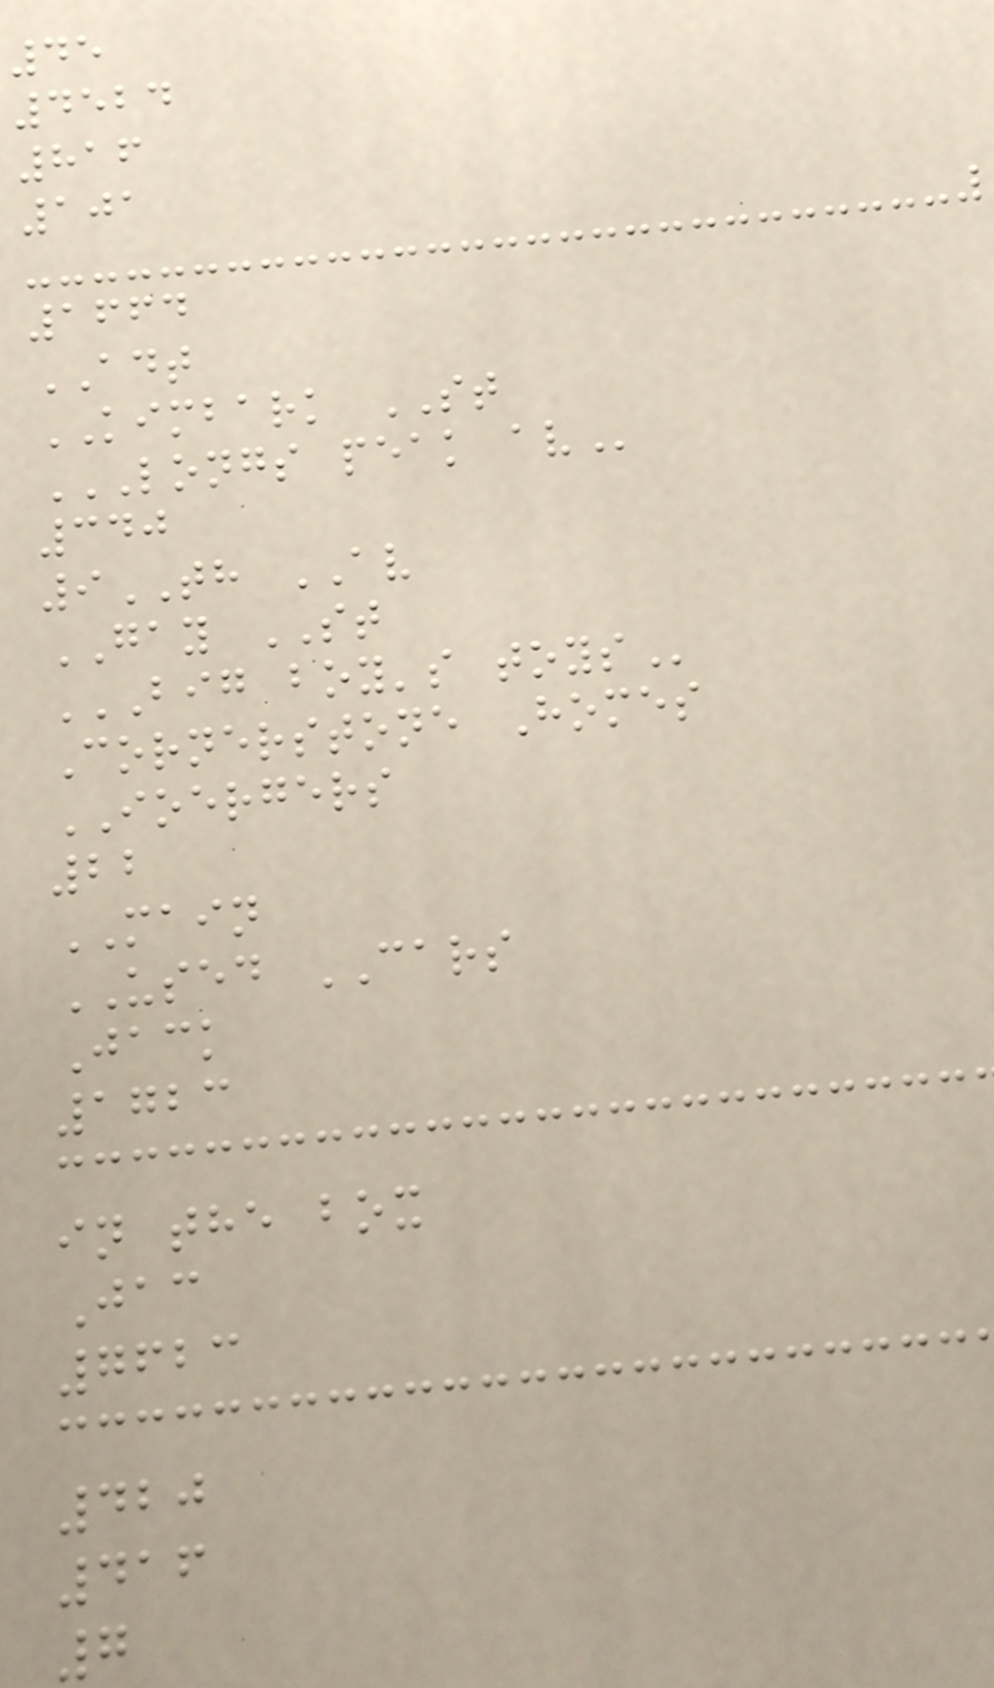45
4524
816
101
1664
ADT
KIMBARK ST
LONGS PEAK AV
340
9TH AV
GAY ST
BIG BOY'S TOYS
Cornerstone Homes
IOERGERS
22
MAIN
USED CARS
Jack
1723
in the box
Jac
7623
420
416
7
